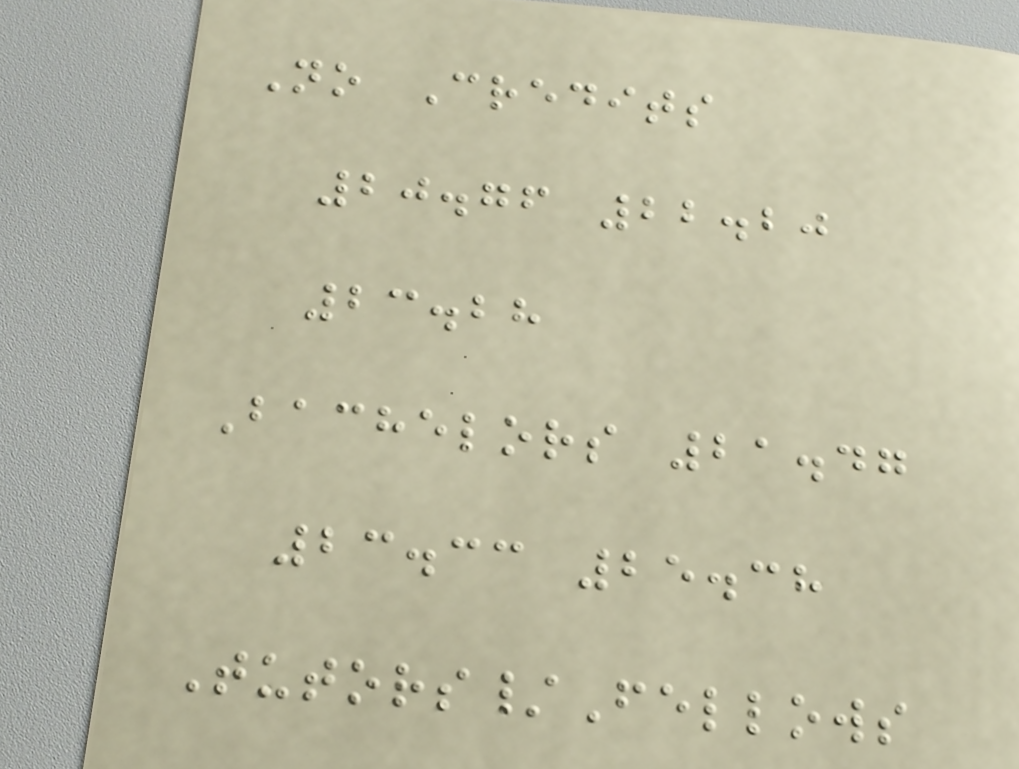No Credits
20.76 22.20
23.28
Bachelors 21.47
23.33 25.38
Tutors/Fellows
